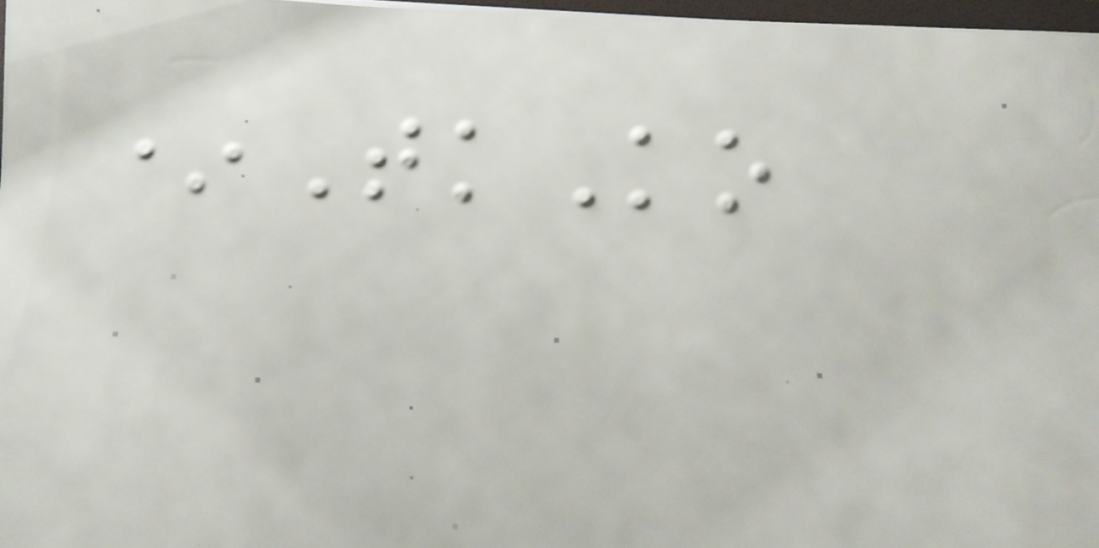*TkKo
